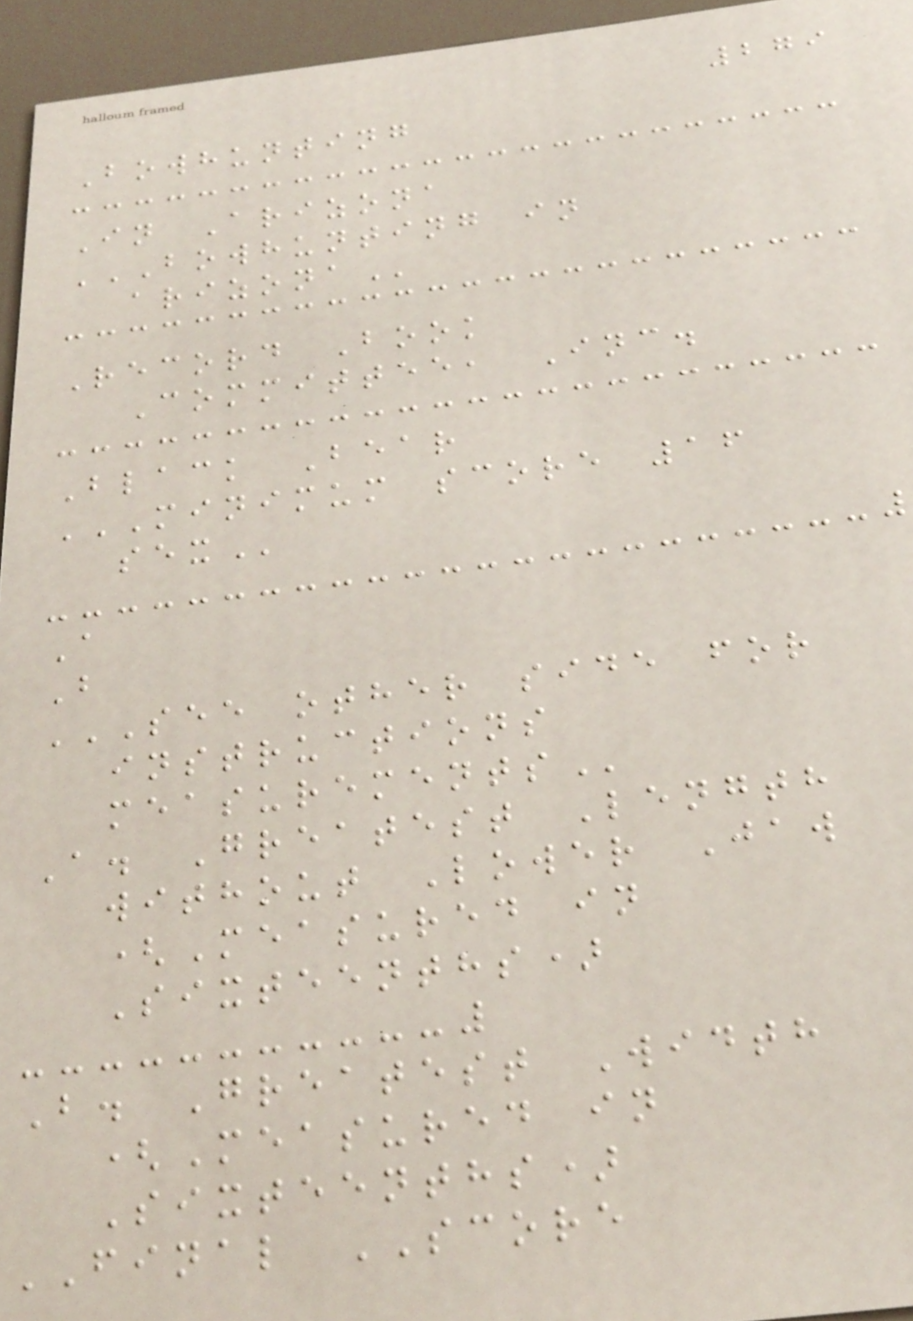279
Bowhunting
In Arizona
BOWHUNTING IN
ARIZONA
Record Book
Committee, Inc.
Black Bear
MINIMUM SCORE 16
SEX
A
B
SEE OTHER SIDE FOR
INSTRUCTIONS
MEASUREMENTS
A. Greatest Length
without Lower Jaw
(Measured in
Sixteenths)
B. Greatest Width
(Measured in
Sixteenths)
FINAL SCORE
